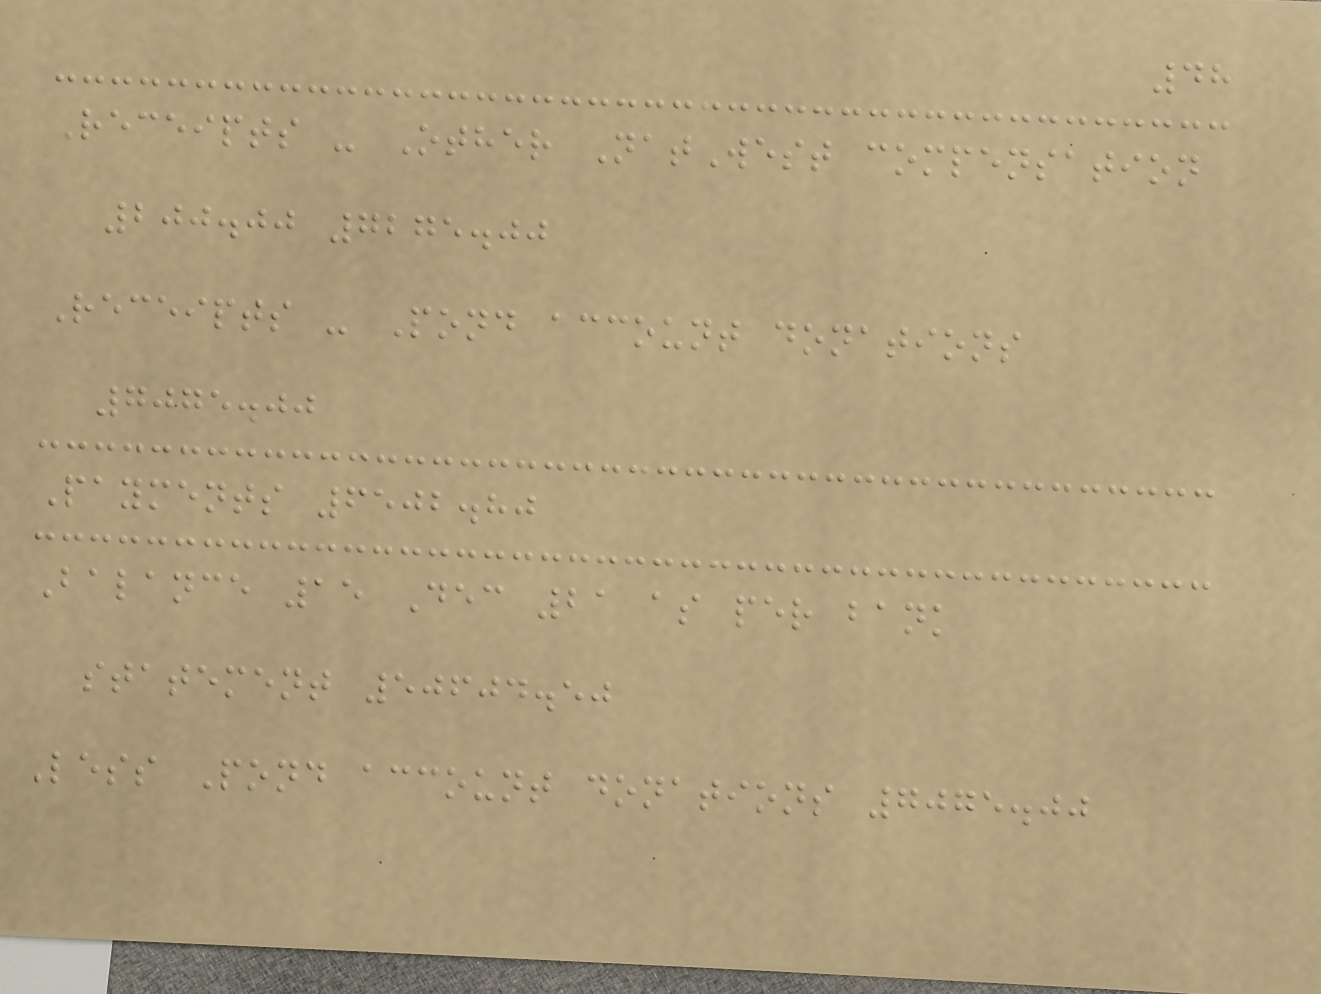48
Receipts - Other NatWest compensation
200.00 7275.00
Receipts - Pond account donations
7075.00
Payments 6502.80
Balance 15 Dec 21 as per bank
statement 50604.50
Less Pond account donations 7075.00
